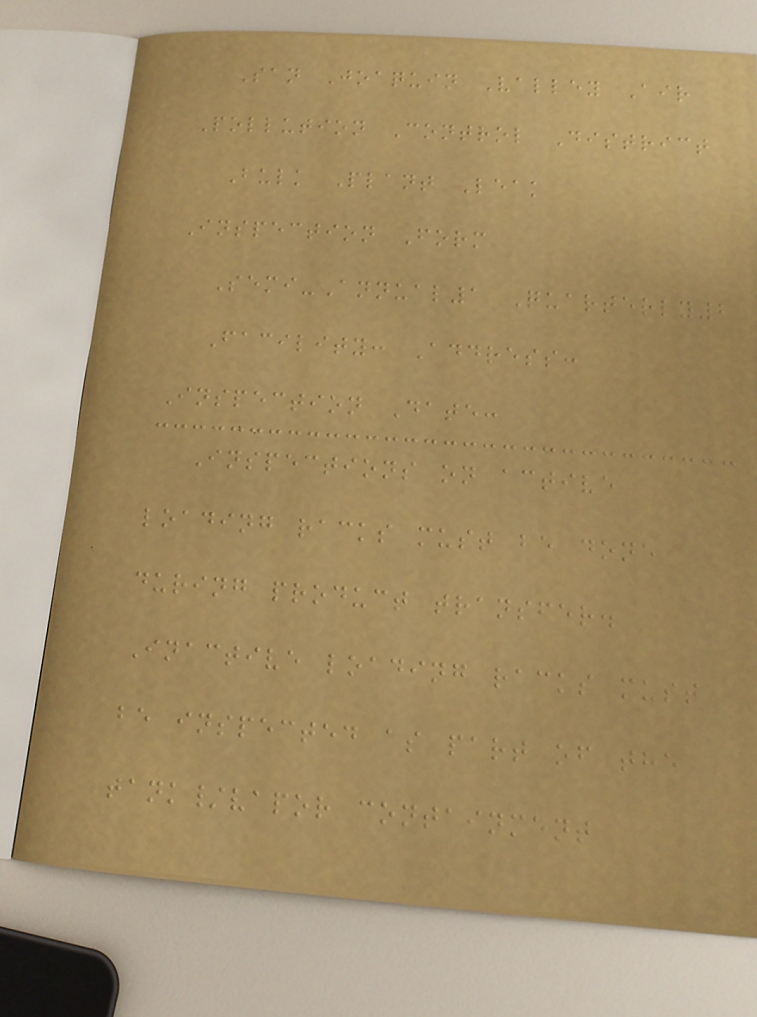San Joaquin Valley Air
Pollution Control District
Bulk Plant Leak
Inspection Form
Semi-Annual1 Quarterly2
Facility: Address:
Inspection Date:
Inspections on active
loading racks must be done
during product transfer.
Inactive loading racks must
be inspected as part of the
tank/vapor containment
